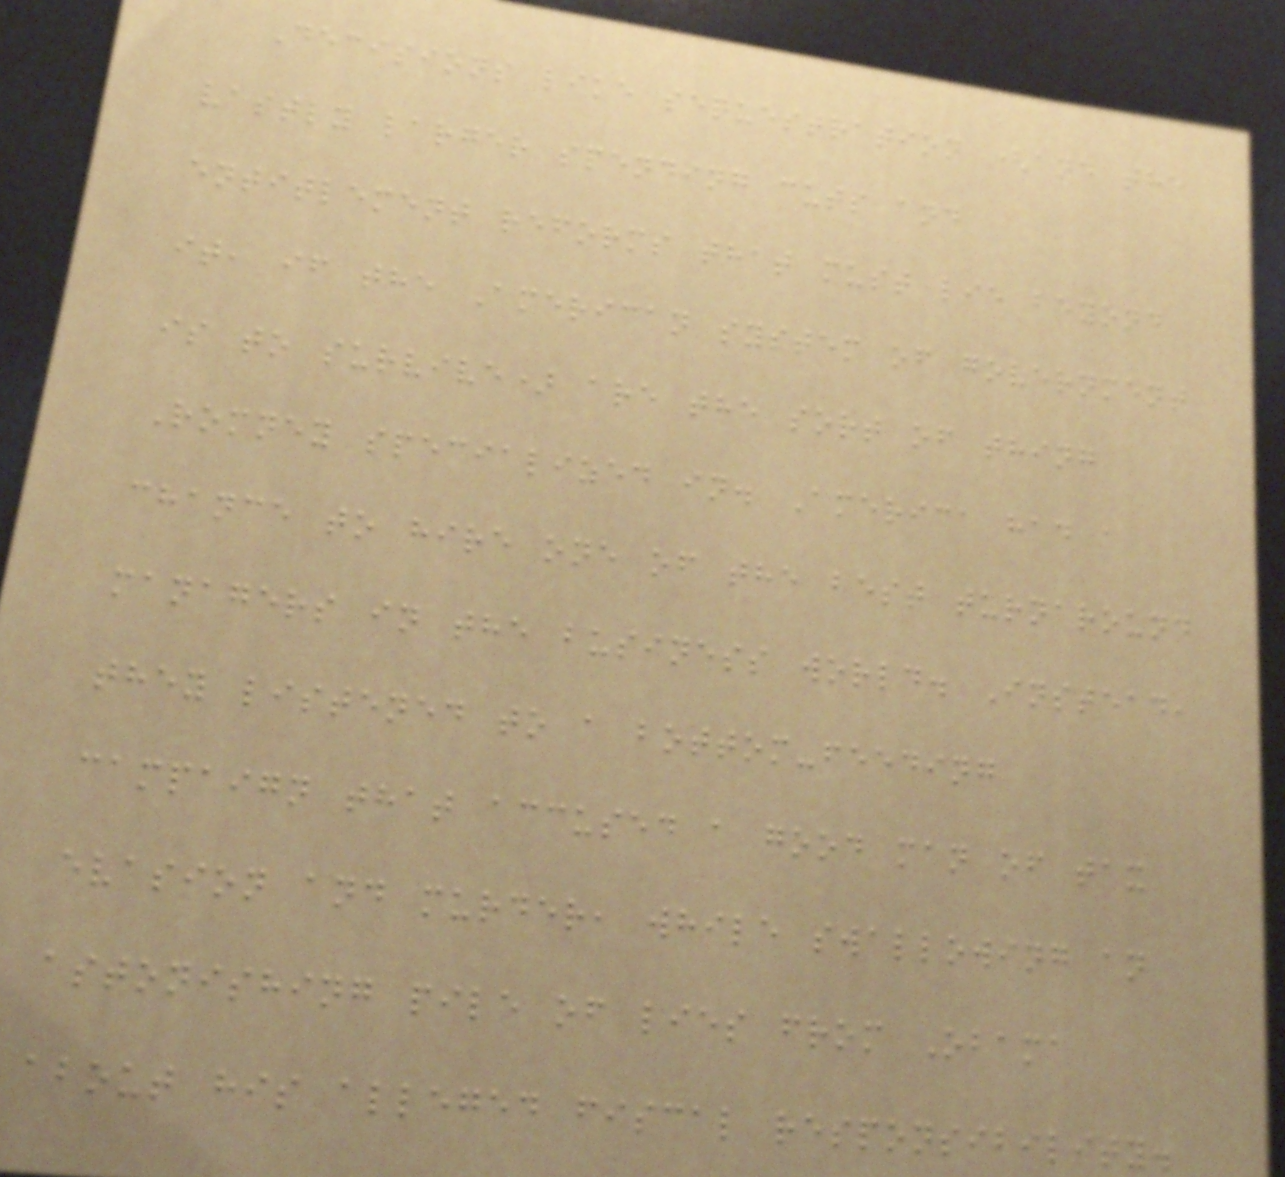Decisions like sequestration (and the
vastly larger spending cuts and
entitlement reforms that must lie beyond
it, if the American system of government
is to survive) are the sort of thing
Romney specialized in. America had a
chance to hire one of the best turnaround
managers in the business world. Instead,
they listened to a bottom-feeding
campaign that accused a good man of tax
evasion and murder, while swallowing an
astonishing pile of lies from Obama
about his alleged fiscal responsibility.
